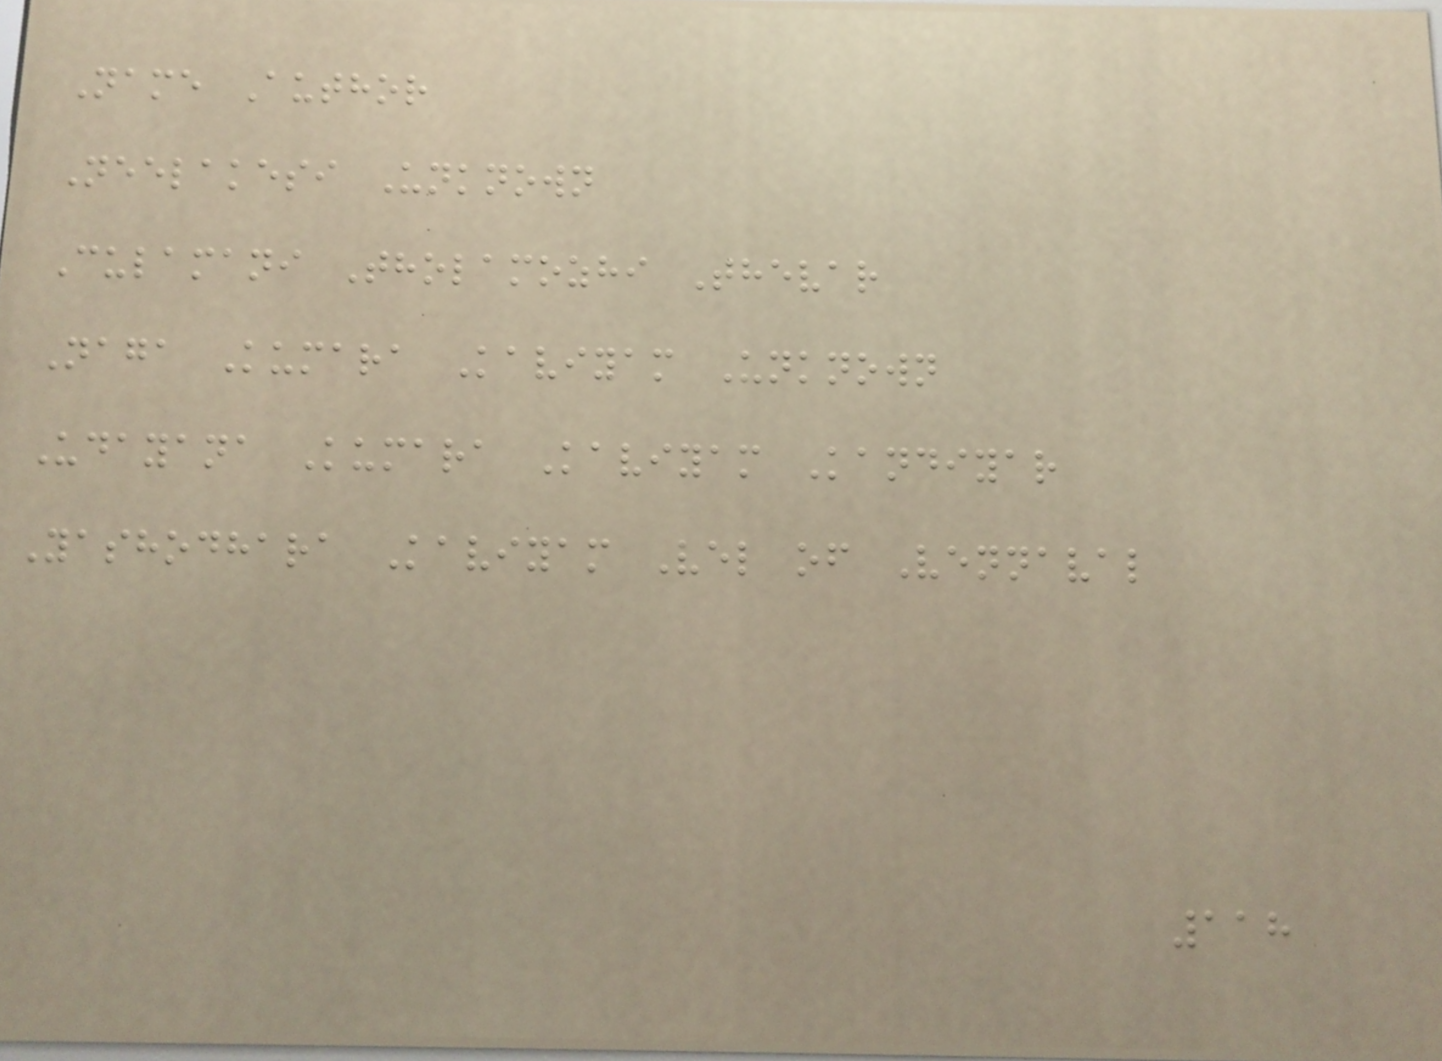Name Author
Neelakesi Unknown
Culamani Tholamozhi Thevar
Naga Kumara Kaviyam Unknown
Udayana Kumara Kaviyam Kandiyar
Yashodhara Kaviyam Vel of Vennaval
118
